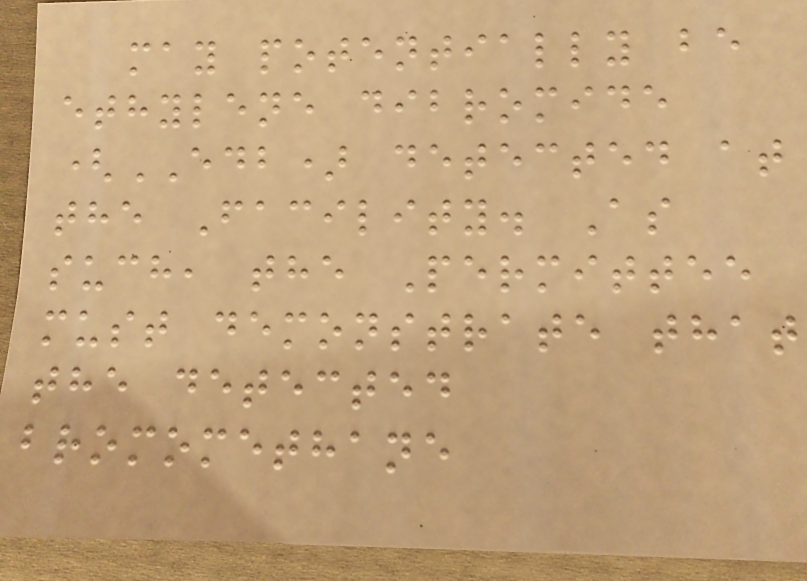may potentially be
ethylene dibromide
(EDB) detected at
the Facility. As
such, the Permittee
must demonstrate that
the detected
bromomethane
